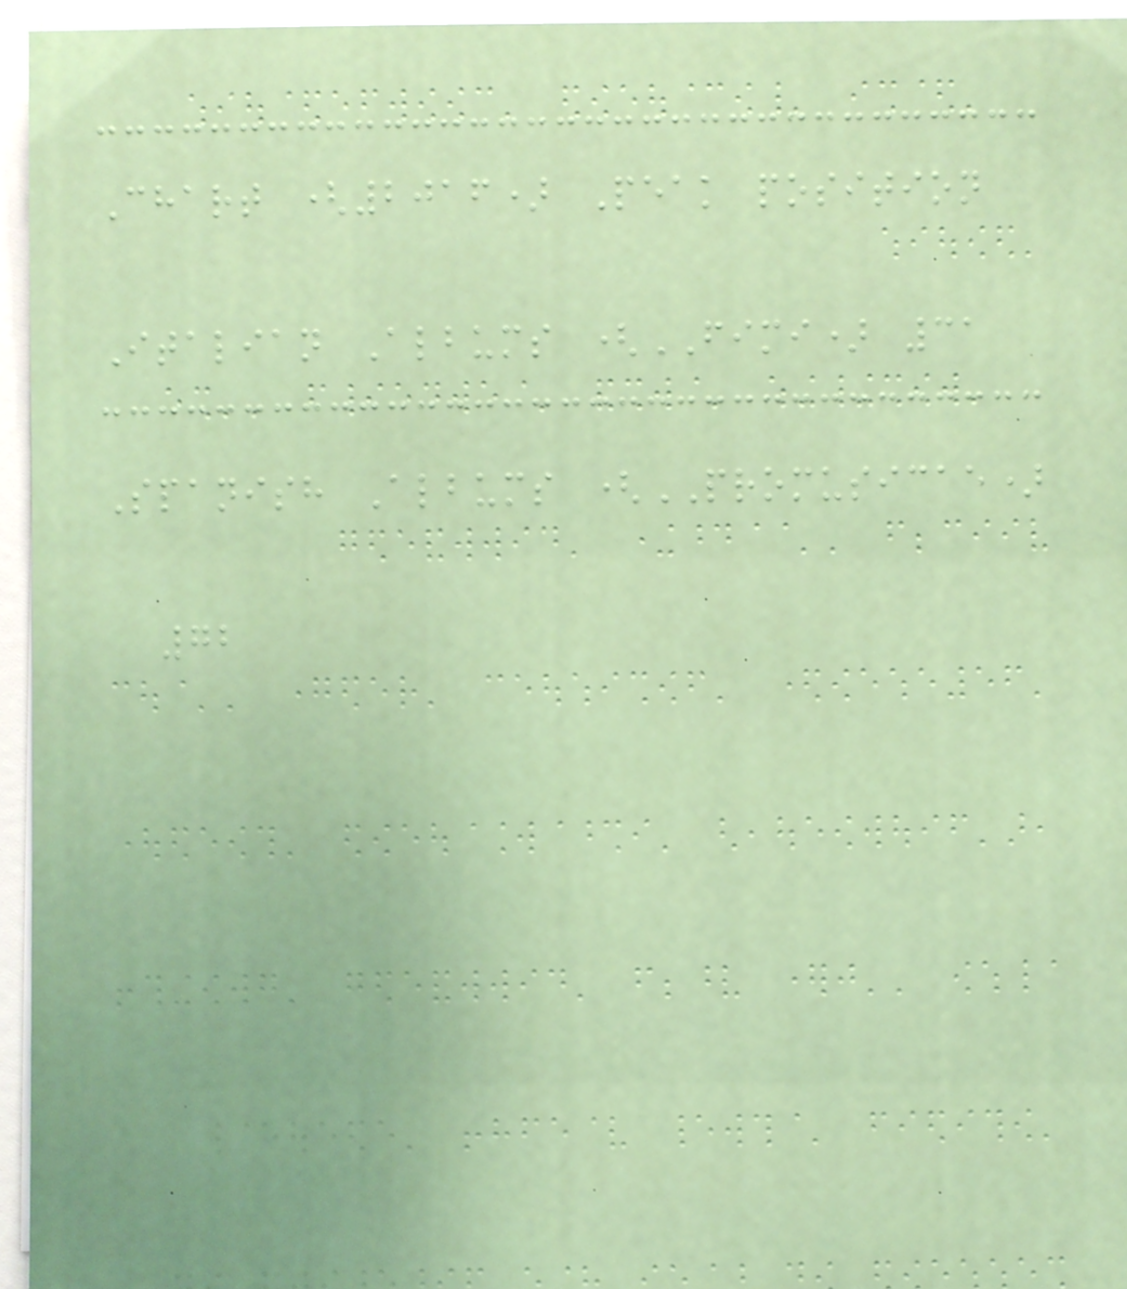Chart (2016) Peak position
Italian Albums (FIMI) 31
Spanish Albums (PROMUSICAE)
72
